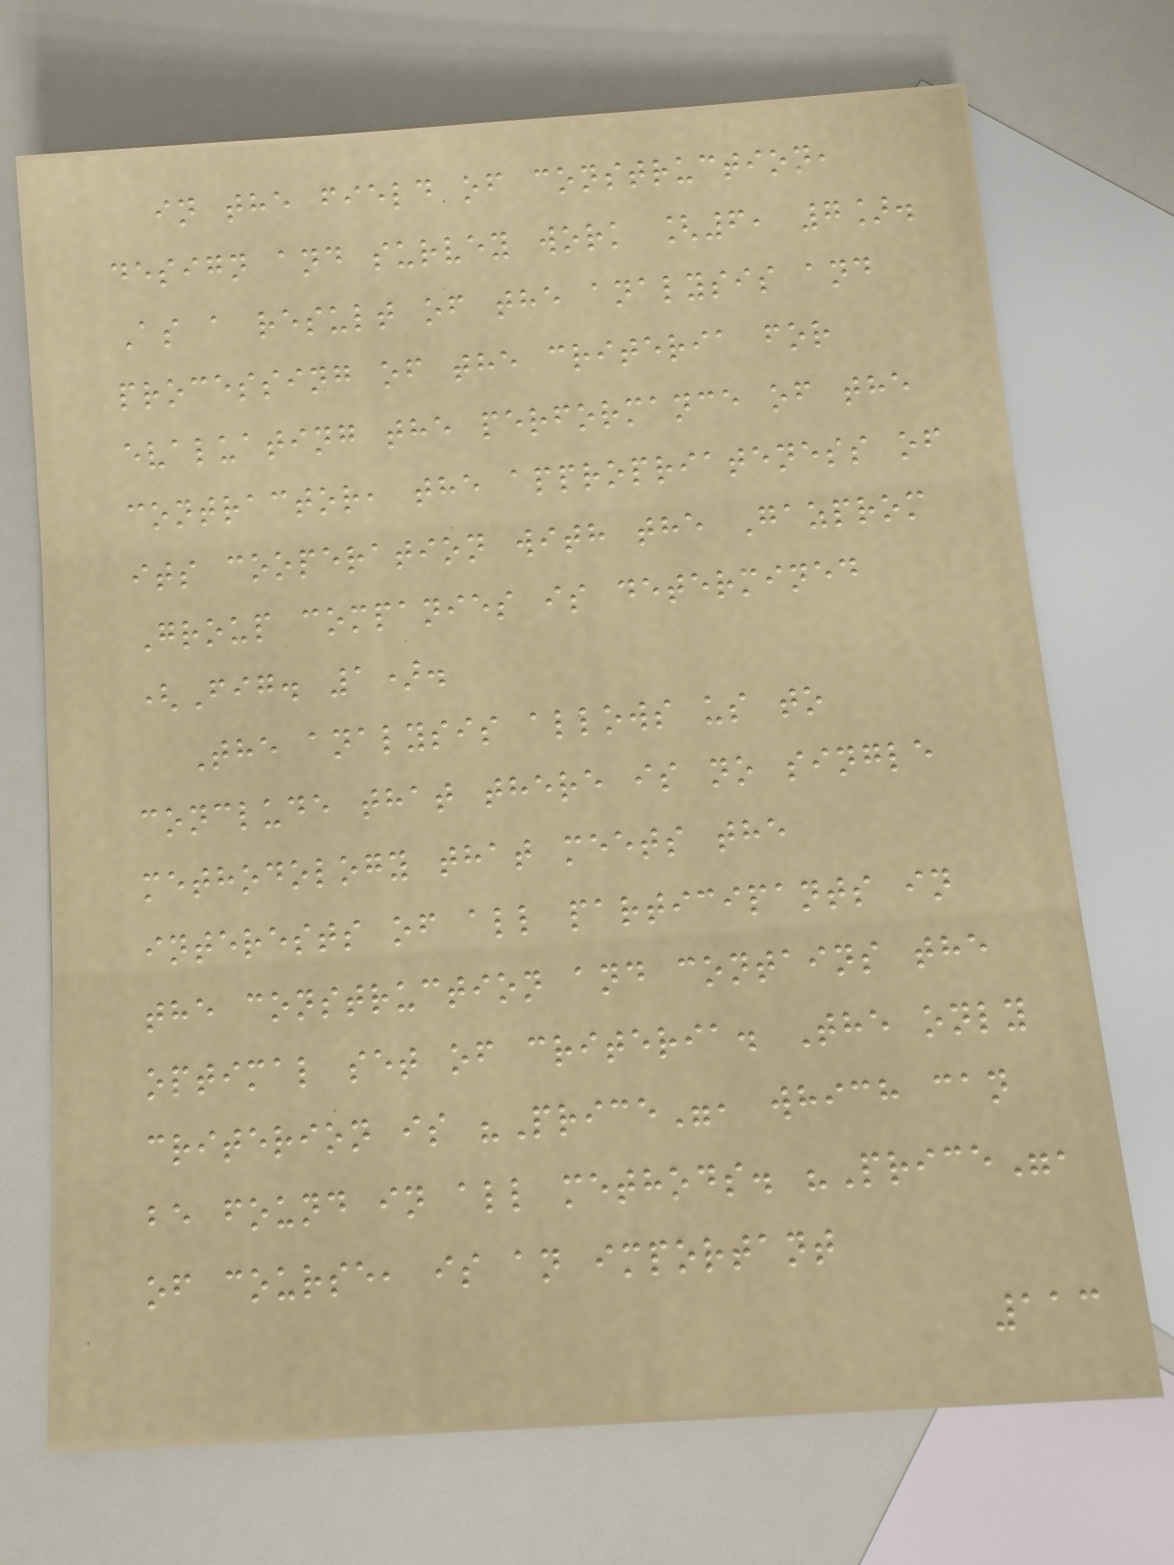in the field of construction,
design and survey work [6, 7].
As a result of the analysis and
processing of the criteria for
evaluating the performance of the
contractor, the appropriateness of
its cooperation with the Gazprom
Group companies is determined
(Fig. 1).
The analysis allows us to
conclude that there is no single
methodology that meets the
interests of all participants in
the construction and contains the
optimal set of criteria. The only
criterion is "Price", which can
be found in all methods. "Price",
of course, is an important
113
